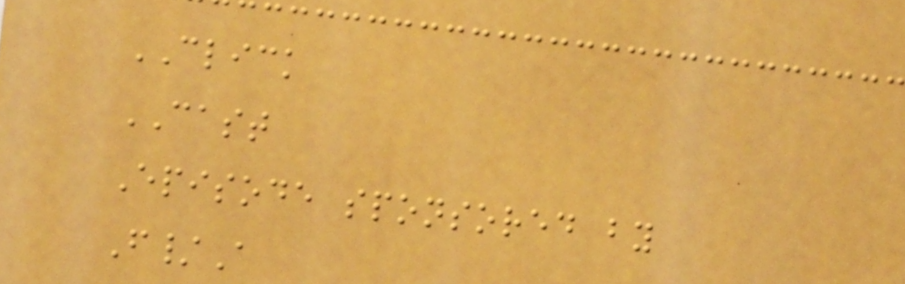CLICK
CAST
Episode sponsored by
F/A
